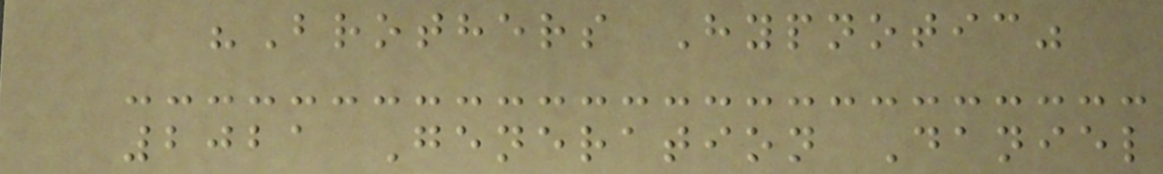"Brothers Hypnotic"
2021 Generation Daniel
